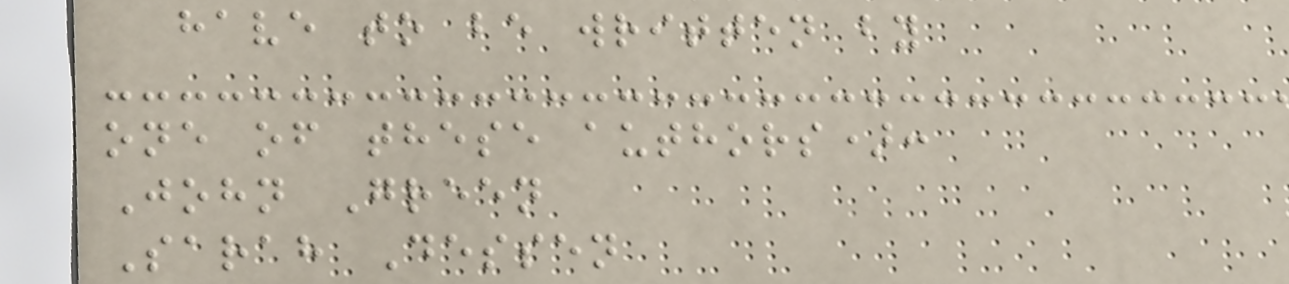have to be written by
one of these authors):
John Green
Sarah Dessen
